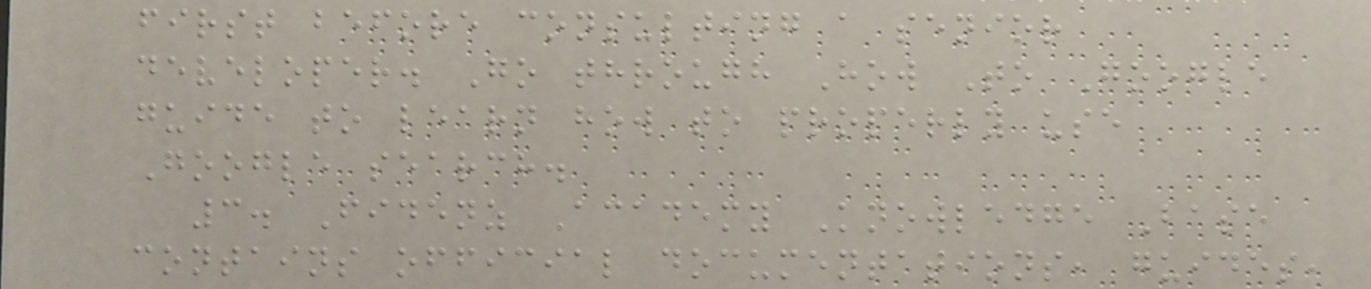first before consulting a senior
developer. Go through How To Google
guide to learn how to properly use
Google search.
3. Fidenz Academy Knowledge Base
contains official documentations, guides,
